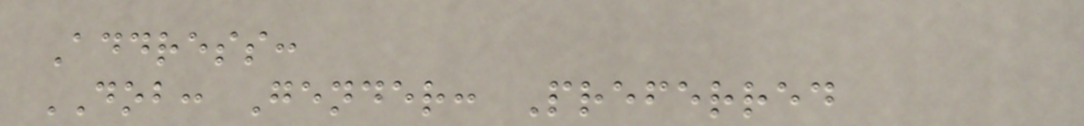Address:
DOB: Gender: Preferred
